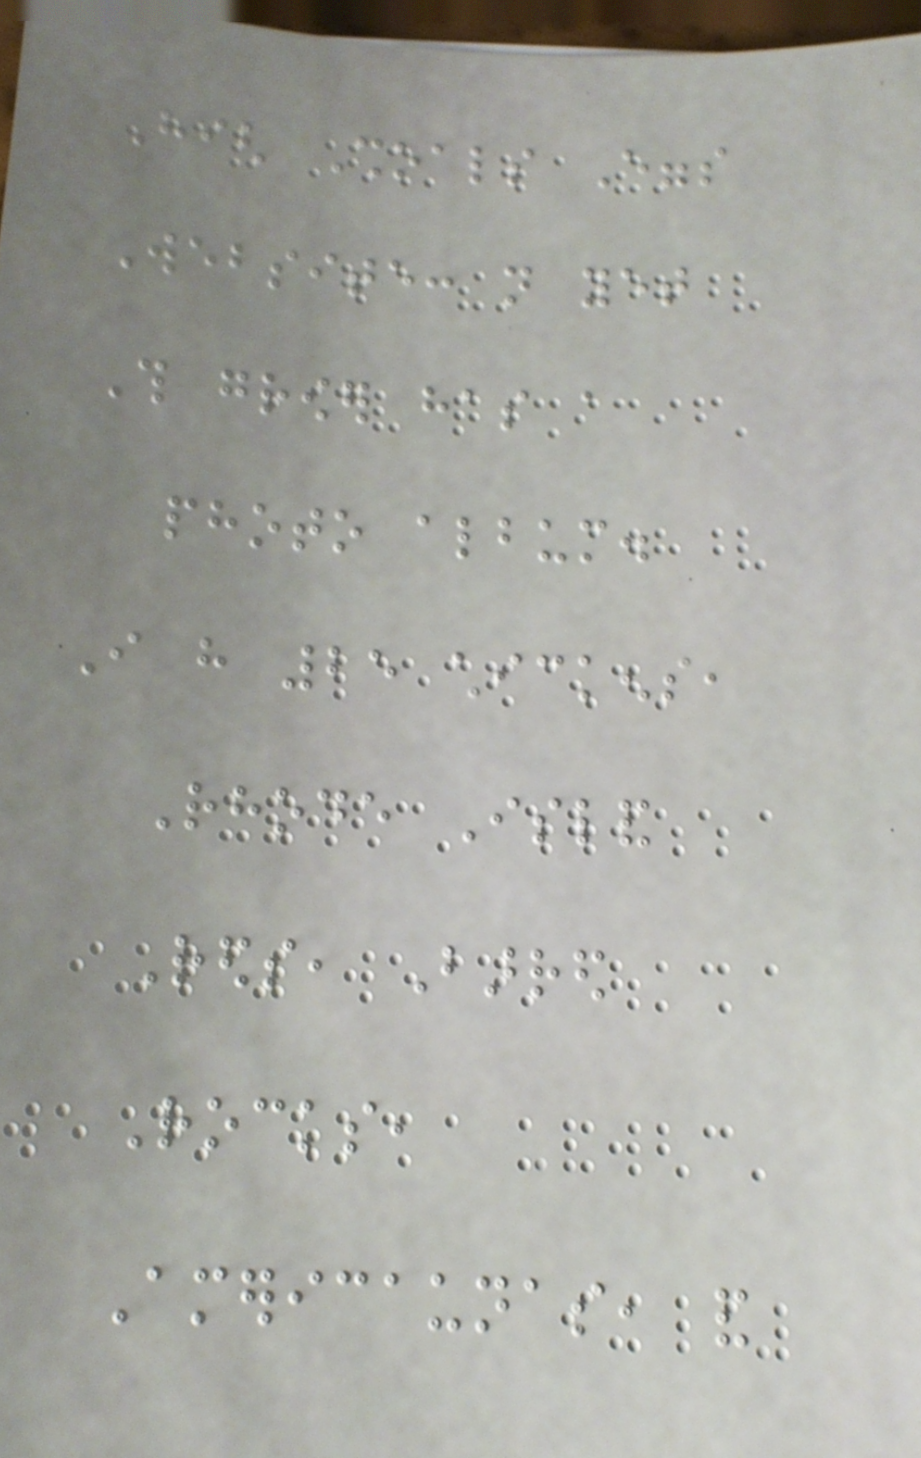High Shoals Eggs
Website: not yet
This grower has a
photo album.
I have 25 chickens,
Rhode Island
Reds, Barred
Rocks,
Americaunas, and
